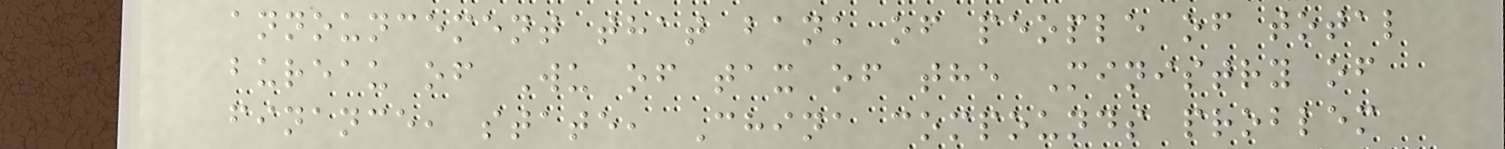announcement that bank of people of total
bureau of Wu of tax of the Ministry of
finance, state, China compounds problem
